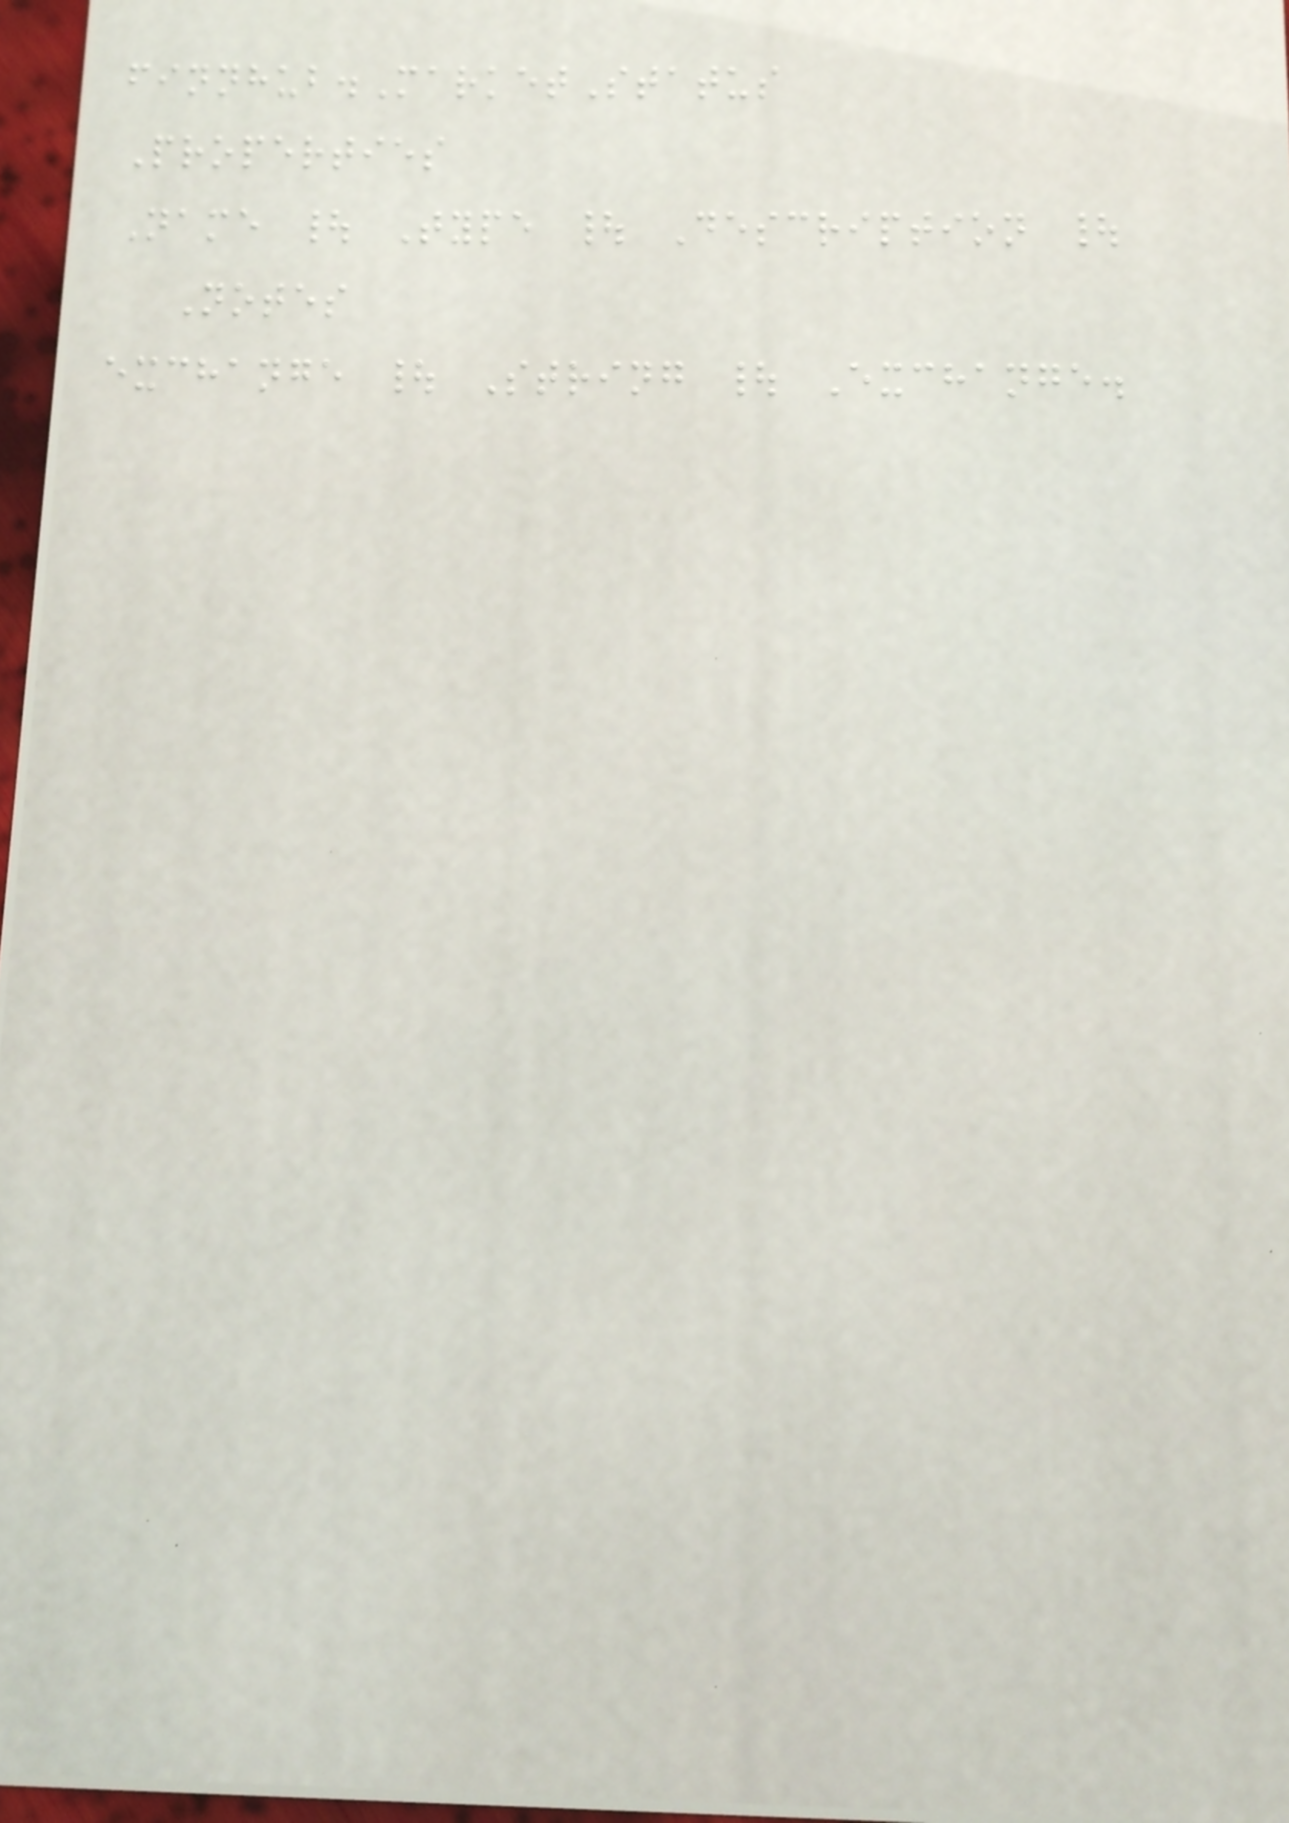finnhub.MarketStatus
Properties
Name | Type | Description |
Notes
exchange | String | Exchange.
